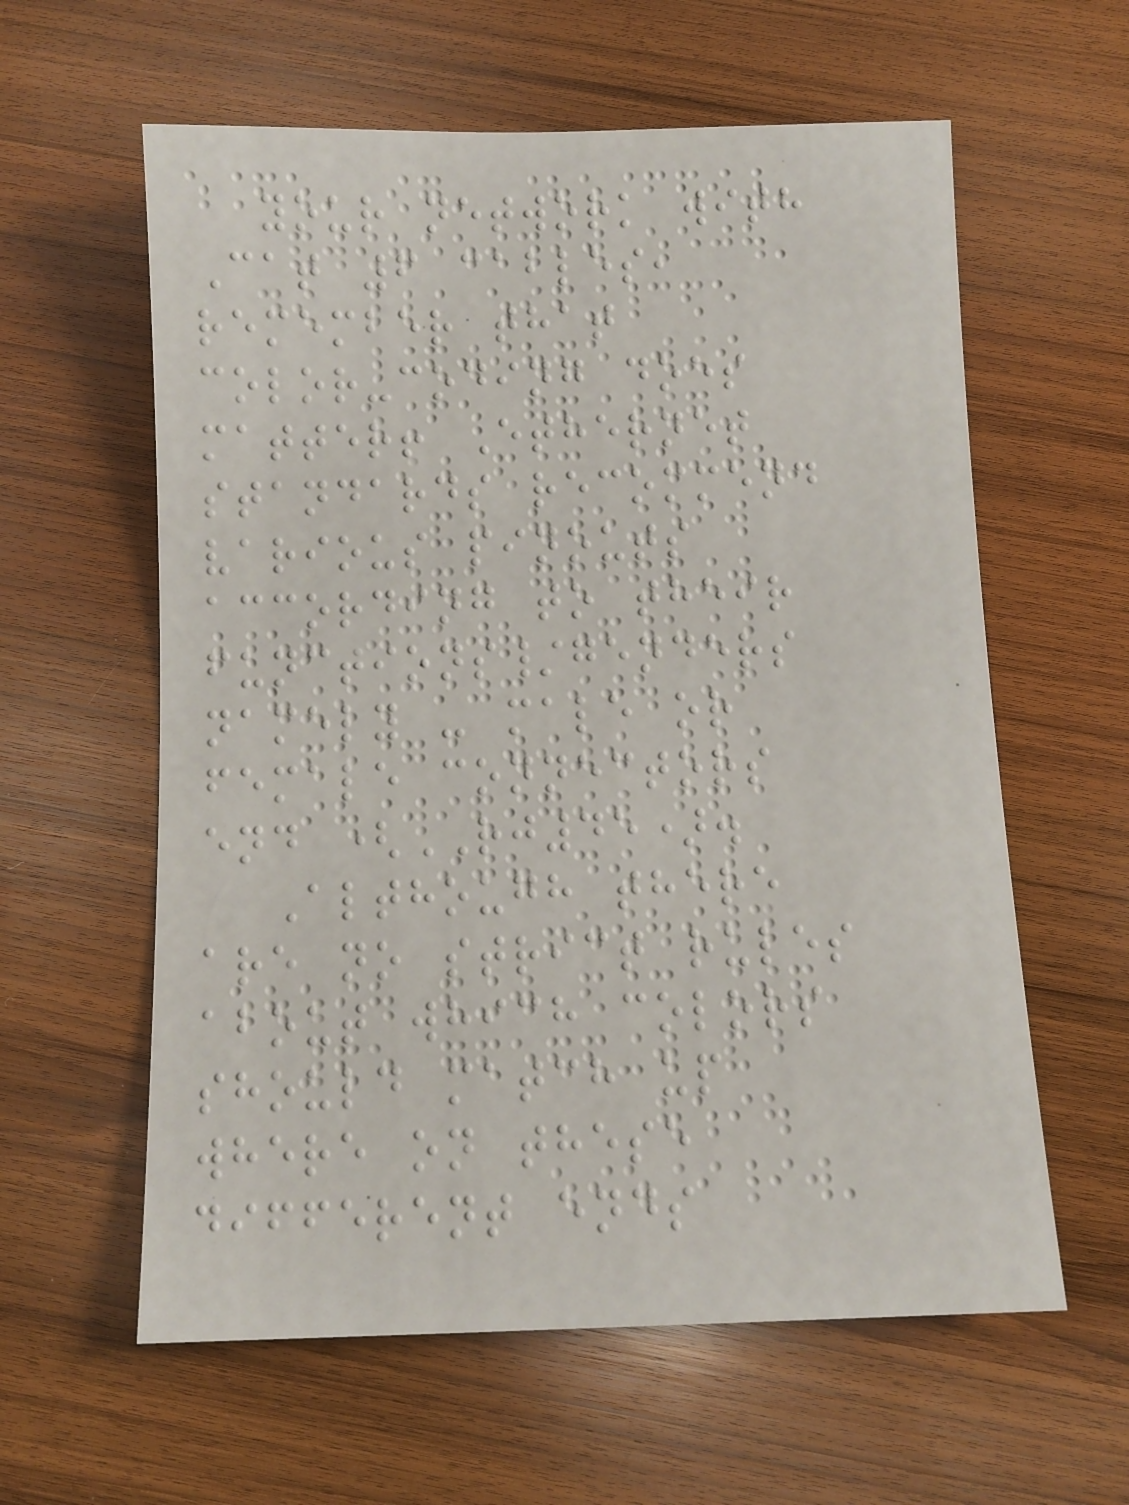your network with
Cat 6 cables,
remember that
color-coding does
matter! Ethernet
standards recommend
various pinouts
according to their
functions/genders
namely - male or
female connectors
end (RJ45).
Although there
are no strict rules
about which colors
should match up
where on these
different ends
